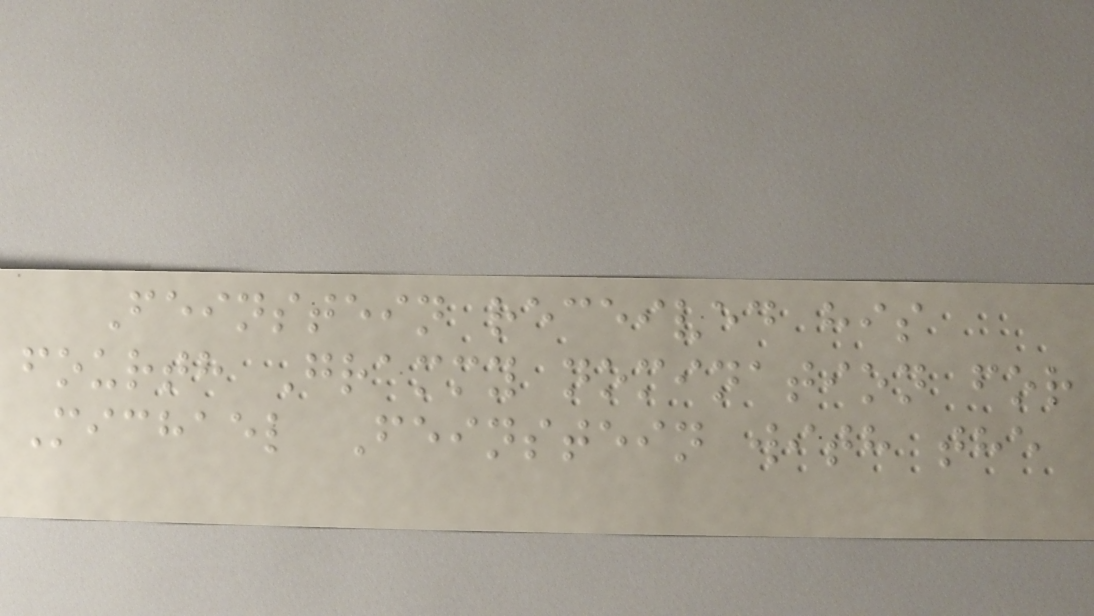Feinstein received his
fourth Grammy nomination for
Michael Feinstein with the
